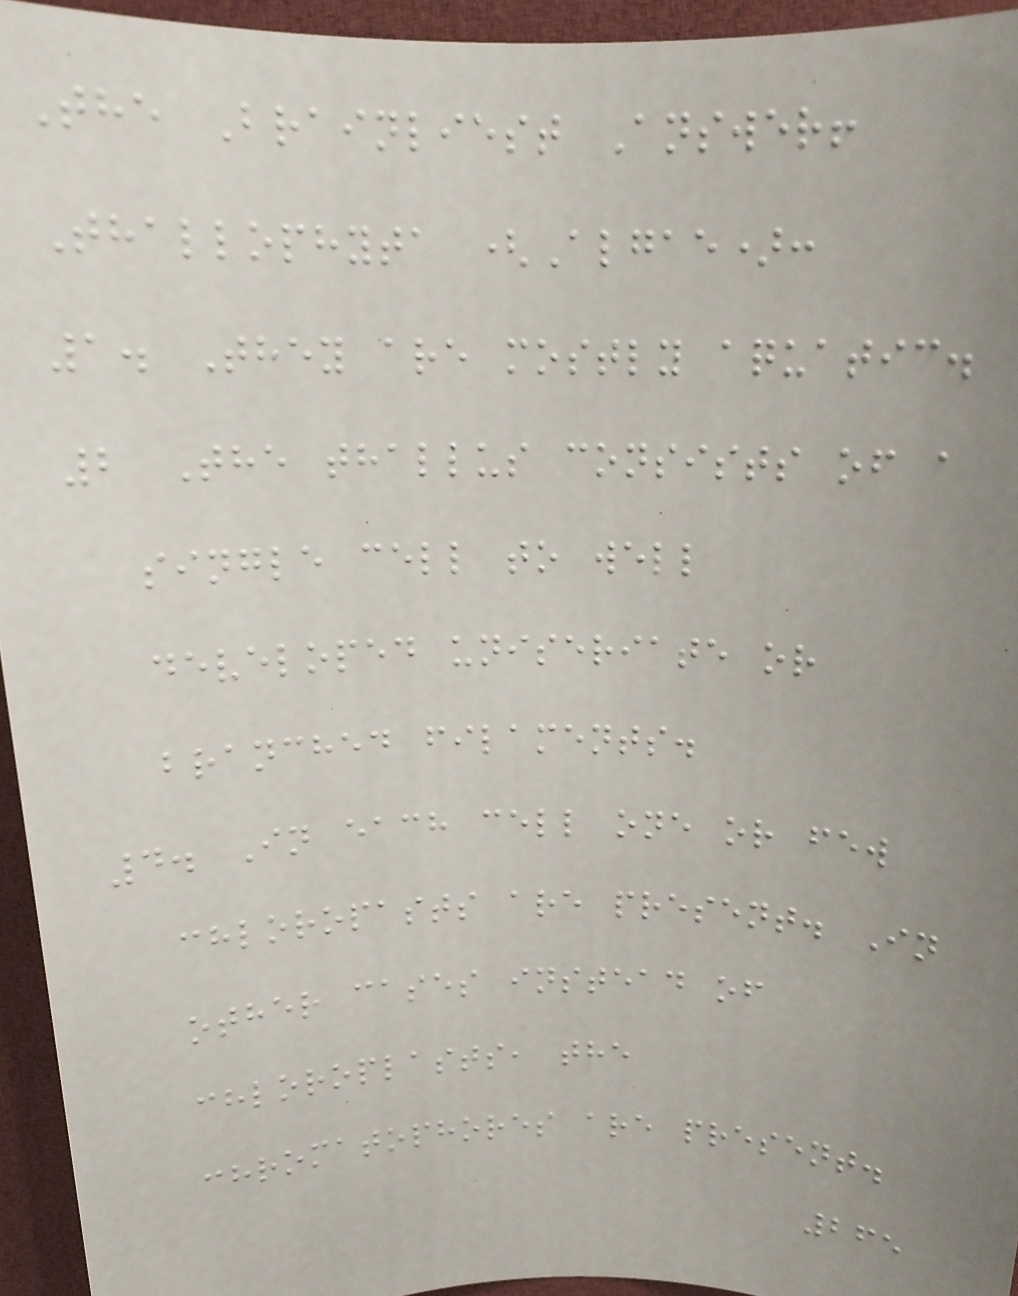The Brainliest Answer!
Thallophyta (Algae):
1. They are mostly aquatic.
2 The thallus consists of a
single cell to well
developed uniseriate or
branched filaments.
4. In each cell one or few
chloropasts are present. In
other cases instead of
chloroplasts, the
chromatophores are present.
265
